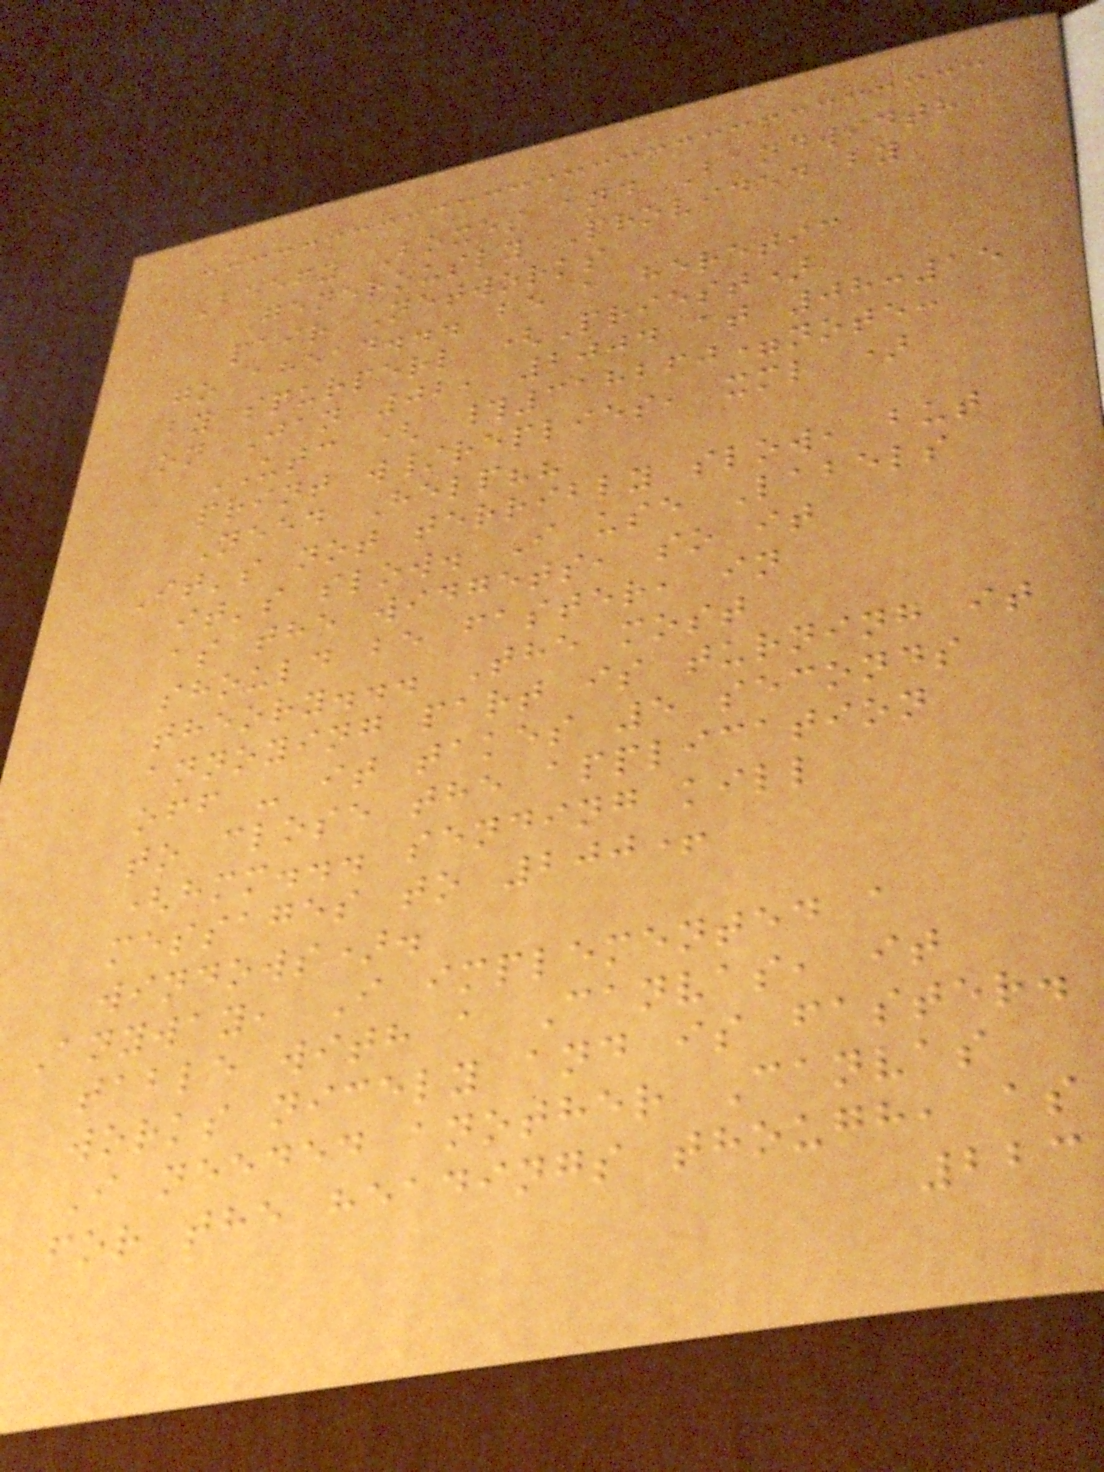Beefy Boxes and Bandwidth
Generously Provided by
pair Networks
go ahead... be a heretic
by spurperl (Priest)
on Jan 02, 2004 at 08:15
UTC ( #318260=note:
print w/replies, xml )
Need Help??
It's not terribly slow, but
it's slow. I use Labels
as the widgets, so it
should be faster, in
theory... The most
annoying part is turning it
off - it takes 5 seconds
to close the application
(hmm... sending kill
messages to 200+
windows).
Anyway, I implemented a
table with a Canvas, it
works nicely and is faster.
I needed another Canvas
for the headings though, as
223
